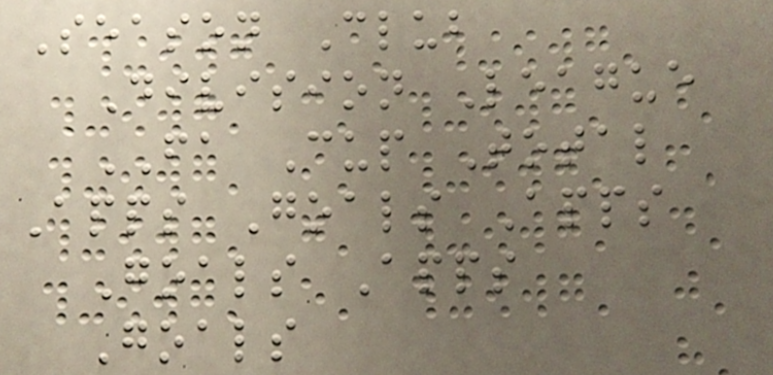Season Club
Division League
FA Cup Total
Apps Goals Apps
Goals Apps
Goals
